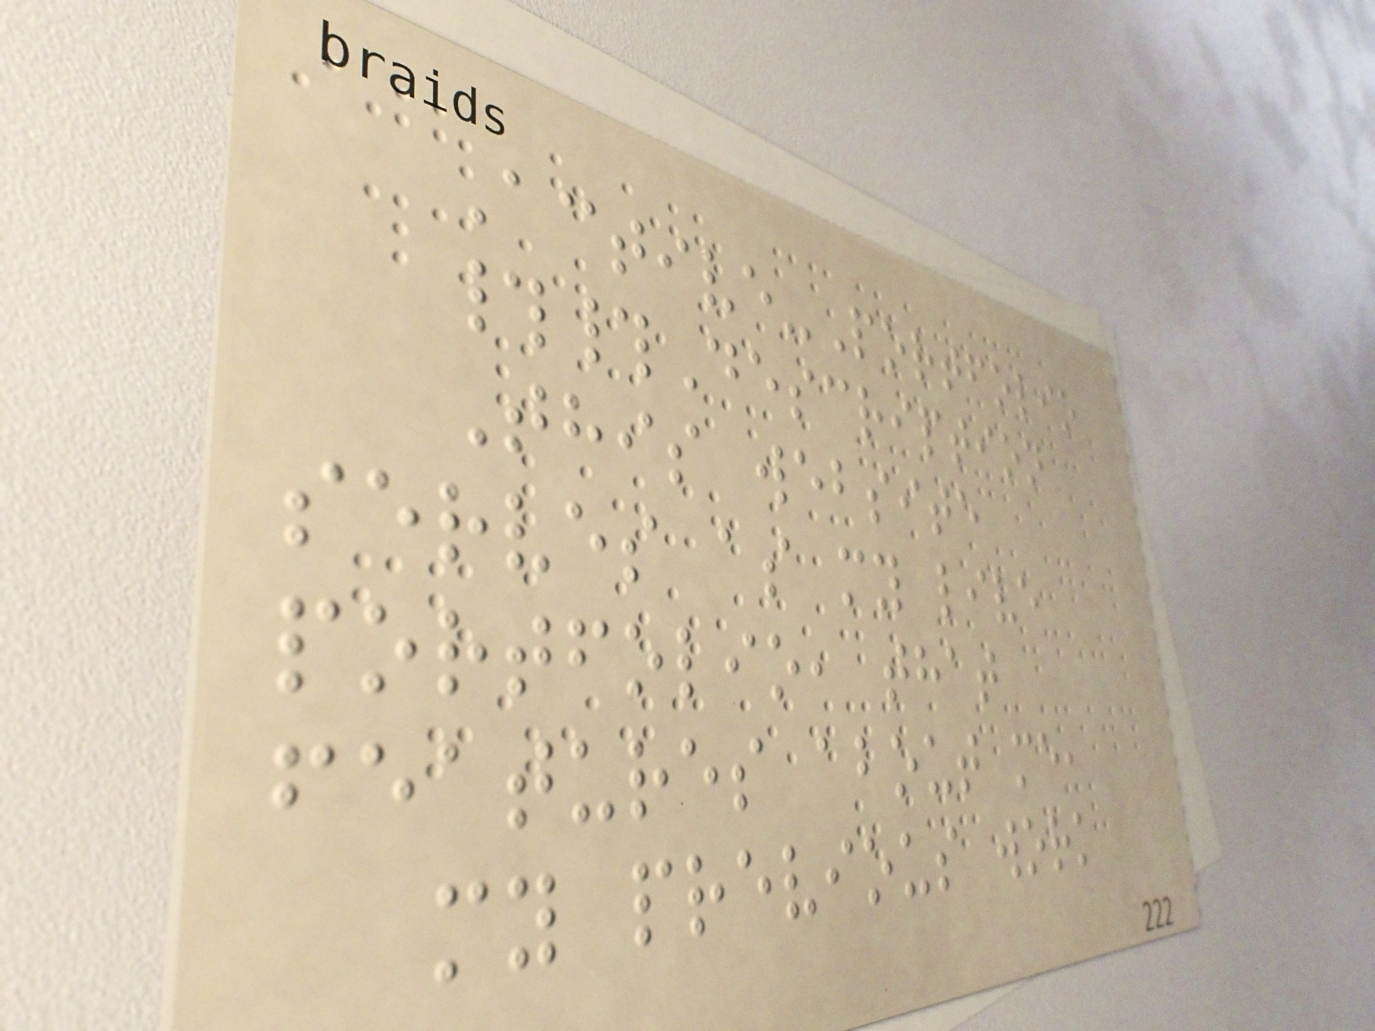Active-Portfolio
##Description
This website
serves as my live
portfolio, that
features about me,
my previous work
